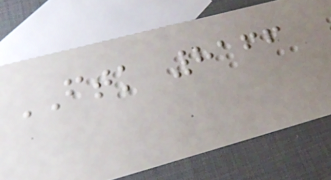FTK 8166
